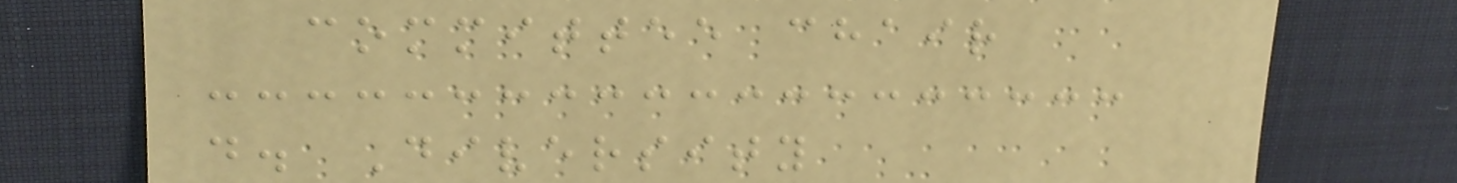committee chair
d. Diversity
